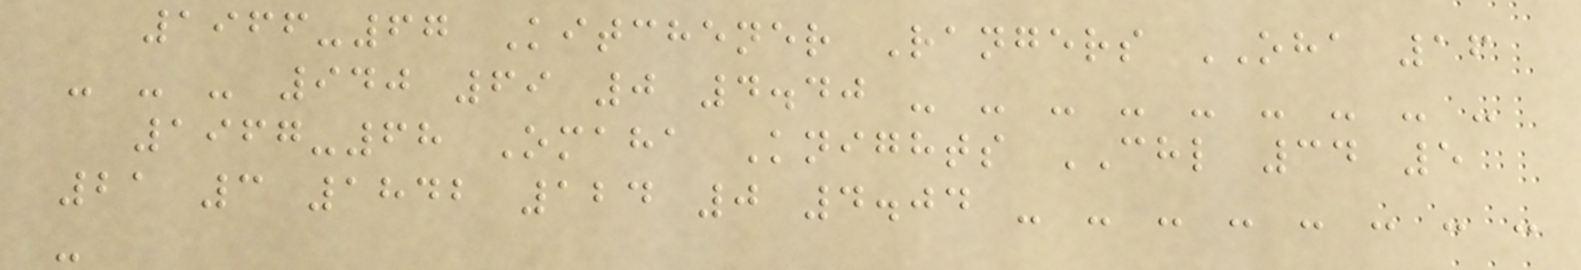1966-67 Kitchener Rangers OHA 16
- - - 940 69 0 4.40 - - - - - - - - -
1967-68 Omaha Knights CHL 34 5
21 3 1842 124 0 4.04 - - - - - - - -
-
